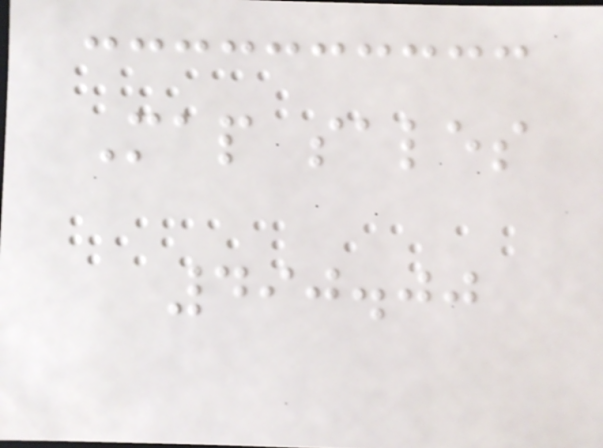Map sales
490.00
